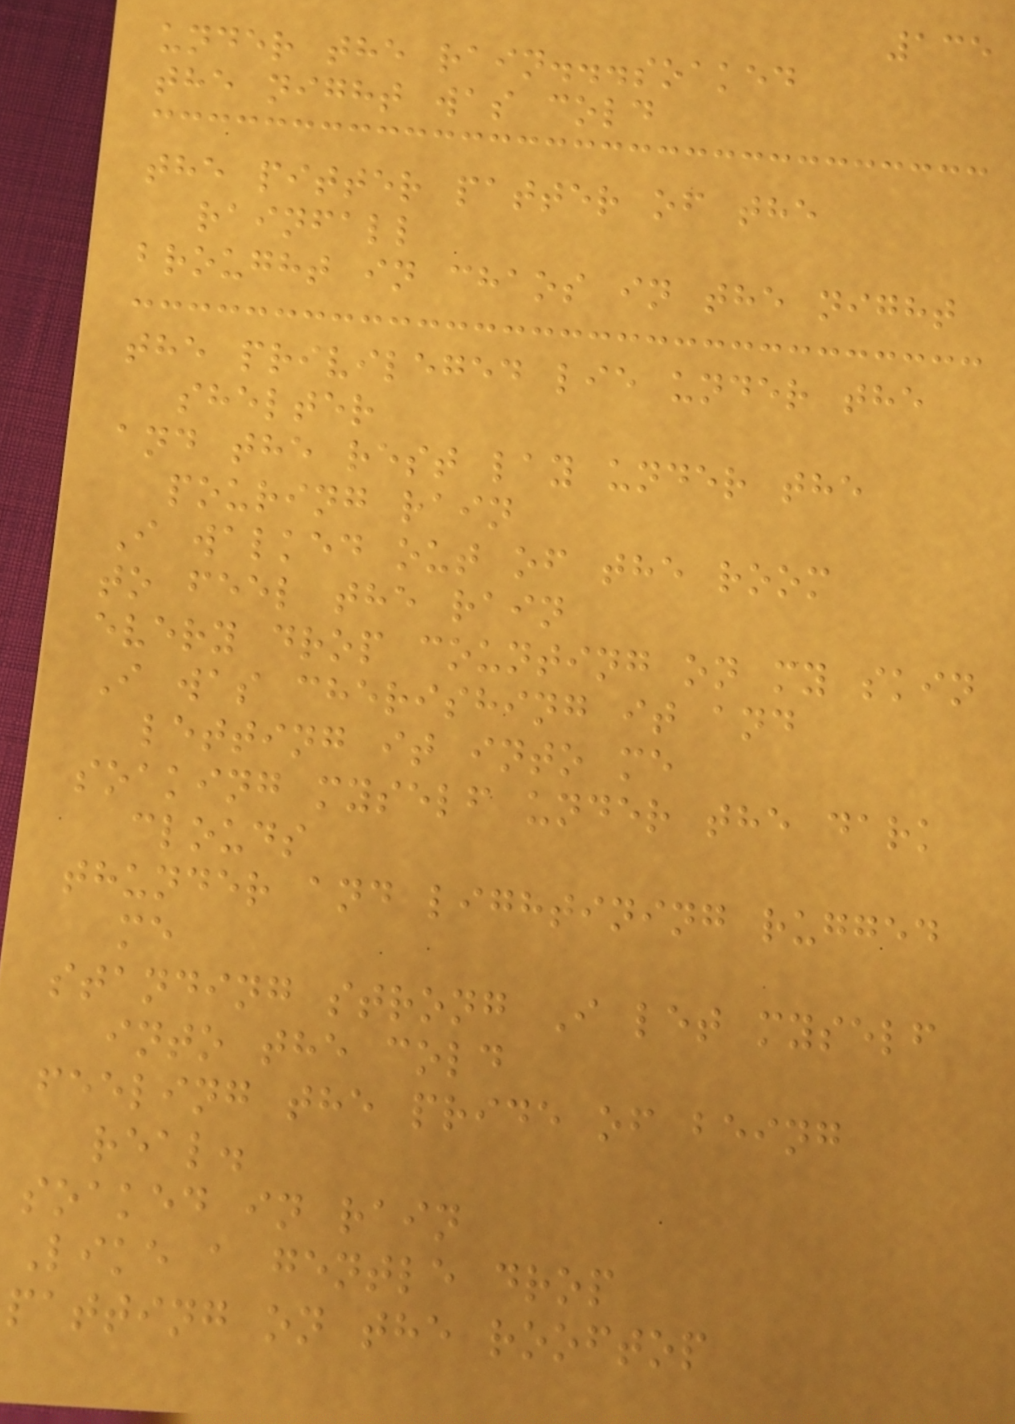135
under the rain...soaked
the night was cold
the pitter patter of the
rainfall
brought in chaos in the night
the privileged lie under the
shelter
and the rest lay under the
pouring rain
I walked out of the room
to feel the rain
every drop counting on my skin
I was cherishing it and
letting it into me
soaking myself under the dark
clouds
thunder and lightining rugged
me
standing strong I let myself
into the cold
feeling the pride of being
real.
soaked in rain
Like a gentle drop
patting on the rooftop
